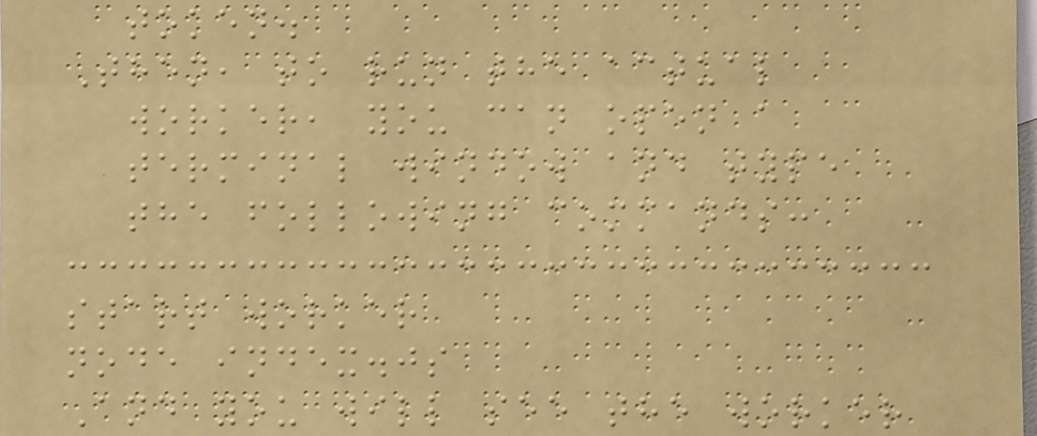token.
Then, to run the actual
worker, you can open a
terminal window and type
the following commands:
start worker
node index.js
And you will see the worker
